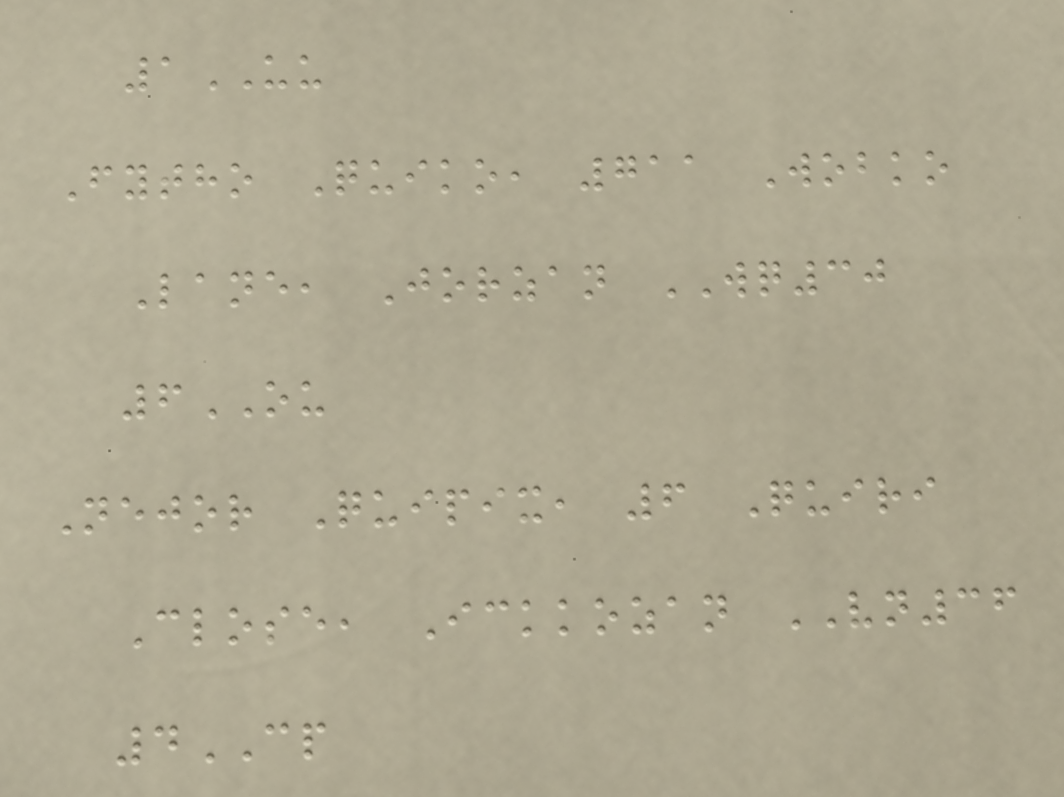1UU
Fytho Quiko, 711 Wobko
Lane, Jorzan WQ30
6OU
Nejor Quipix, 6 Quiri
Close, Ickkozan VN36
4CP
